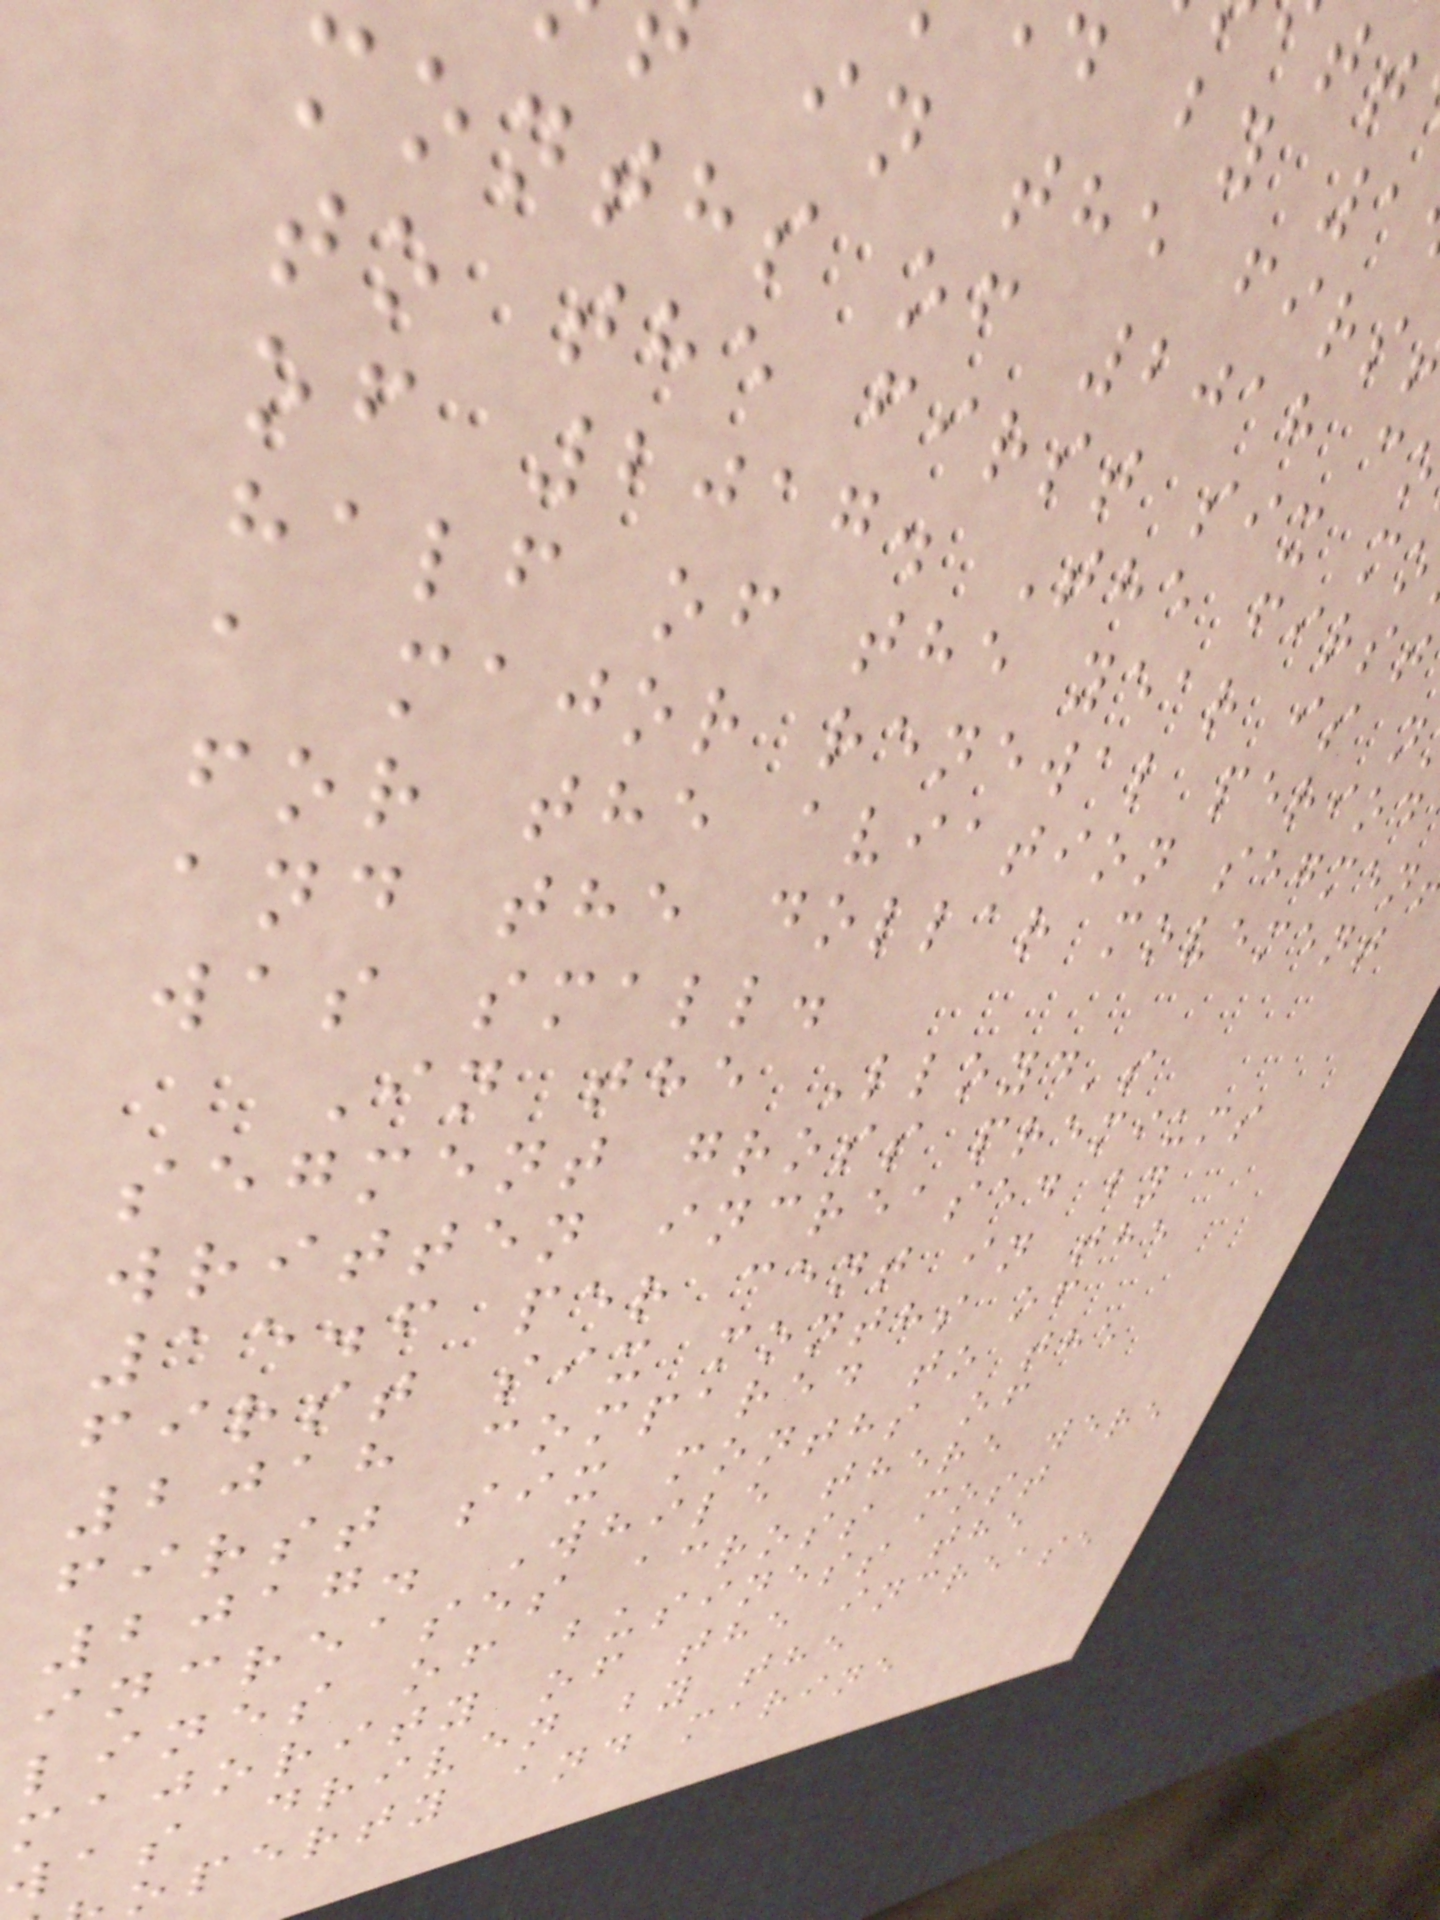d by 1
in the firs
months of 2018 c
to the first six mo
of 2017. The first
half of the year is n
a major renewal period
for the aviation segmen
and the dollar movement
was small.
In the Lloyd's
segment gross premiums
written increased by
15.6 per cent in the
first six months of
2018 compared to the
first six months of
2017. While there were
increases across most
lines of business the
majority of the increase
was driven by the
operty and marine
